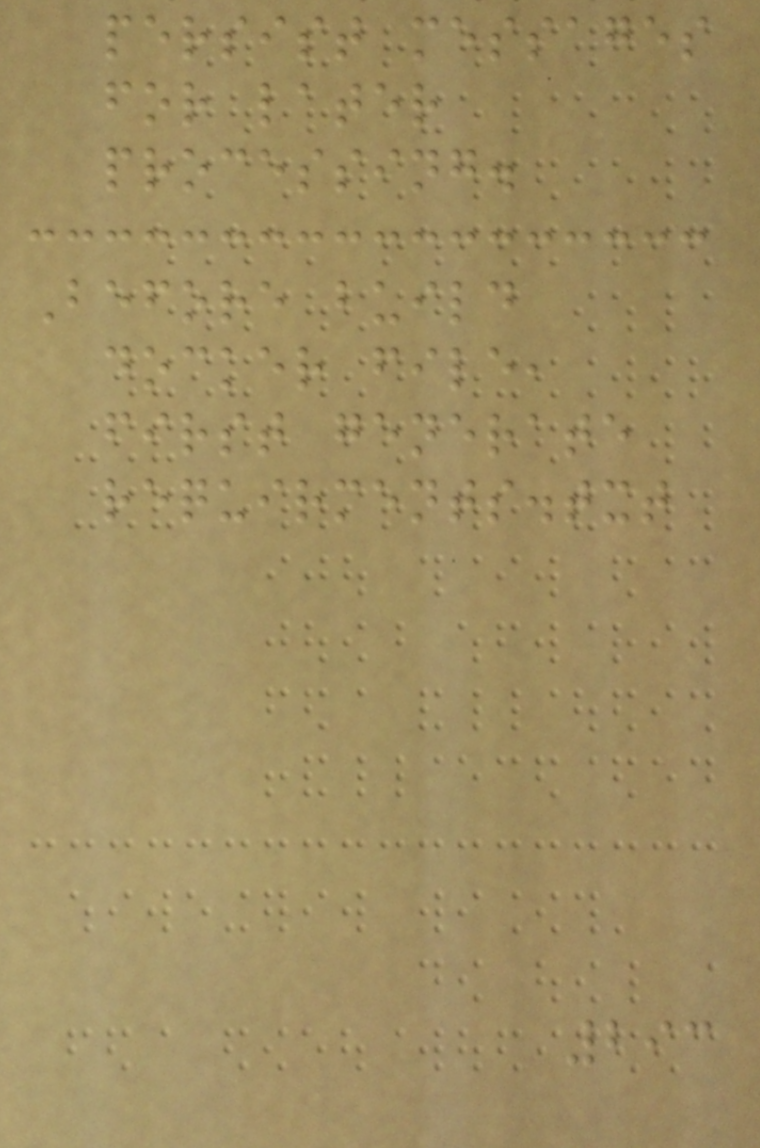persist messages
for later
processing.
Before build
docker file,
first generate
requirments.txt
293
